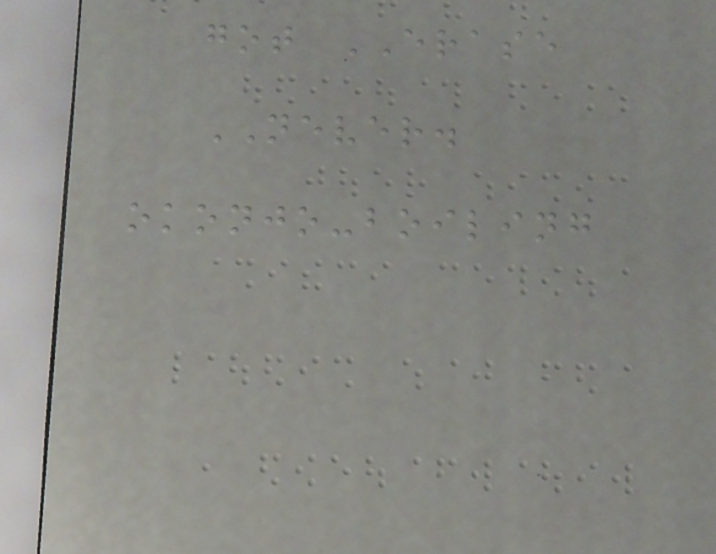got ERASE
NEVER.
okonjo-boiling
